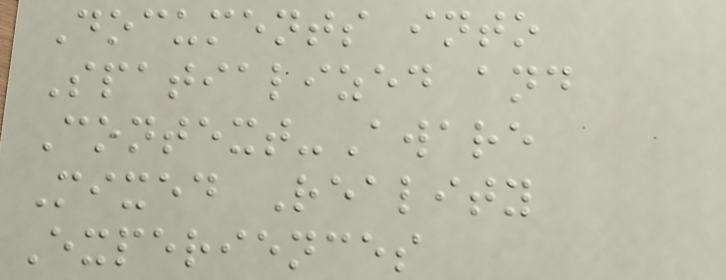Documents into
Spatialized and
Context-Aware
Mixed Reality
Experiences
